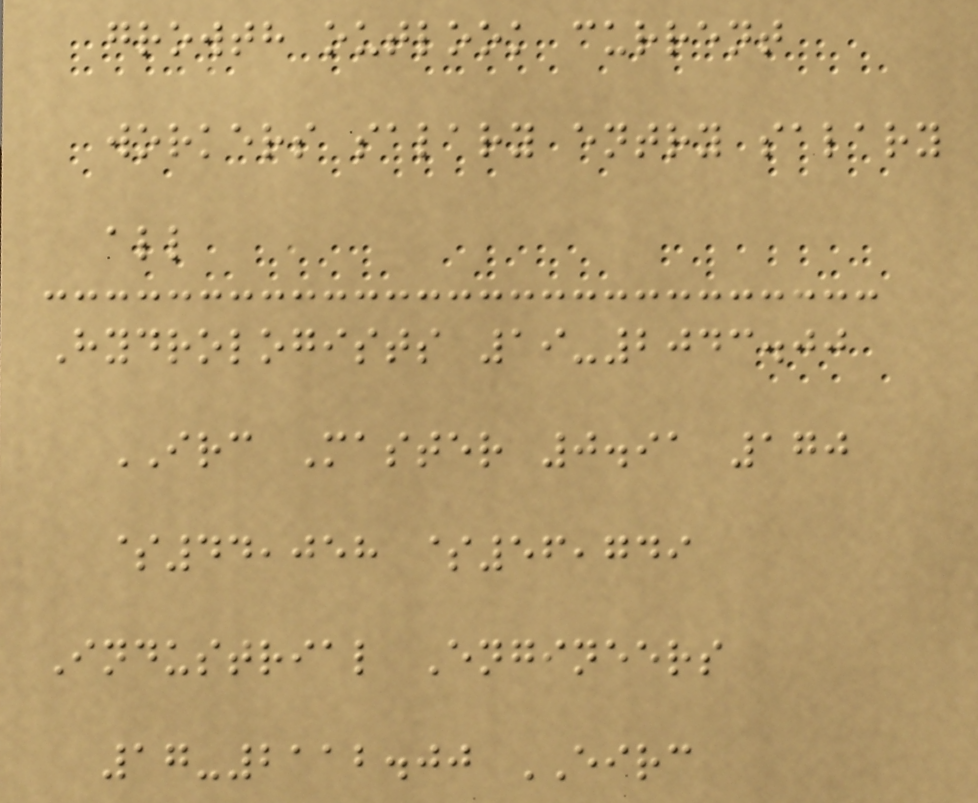growth outlook current
workers salary entry salary
all
Hydrologists 19-2043.00
IRC Master 0.91 170
$44,058 $56,749
Industrial Engineers
17-2112.00 EIRC
